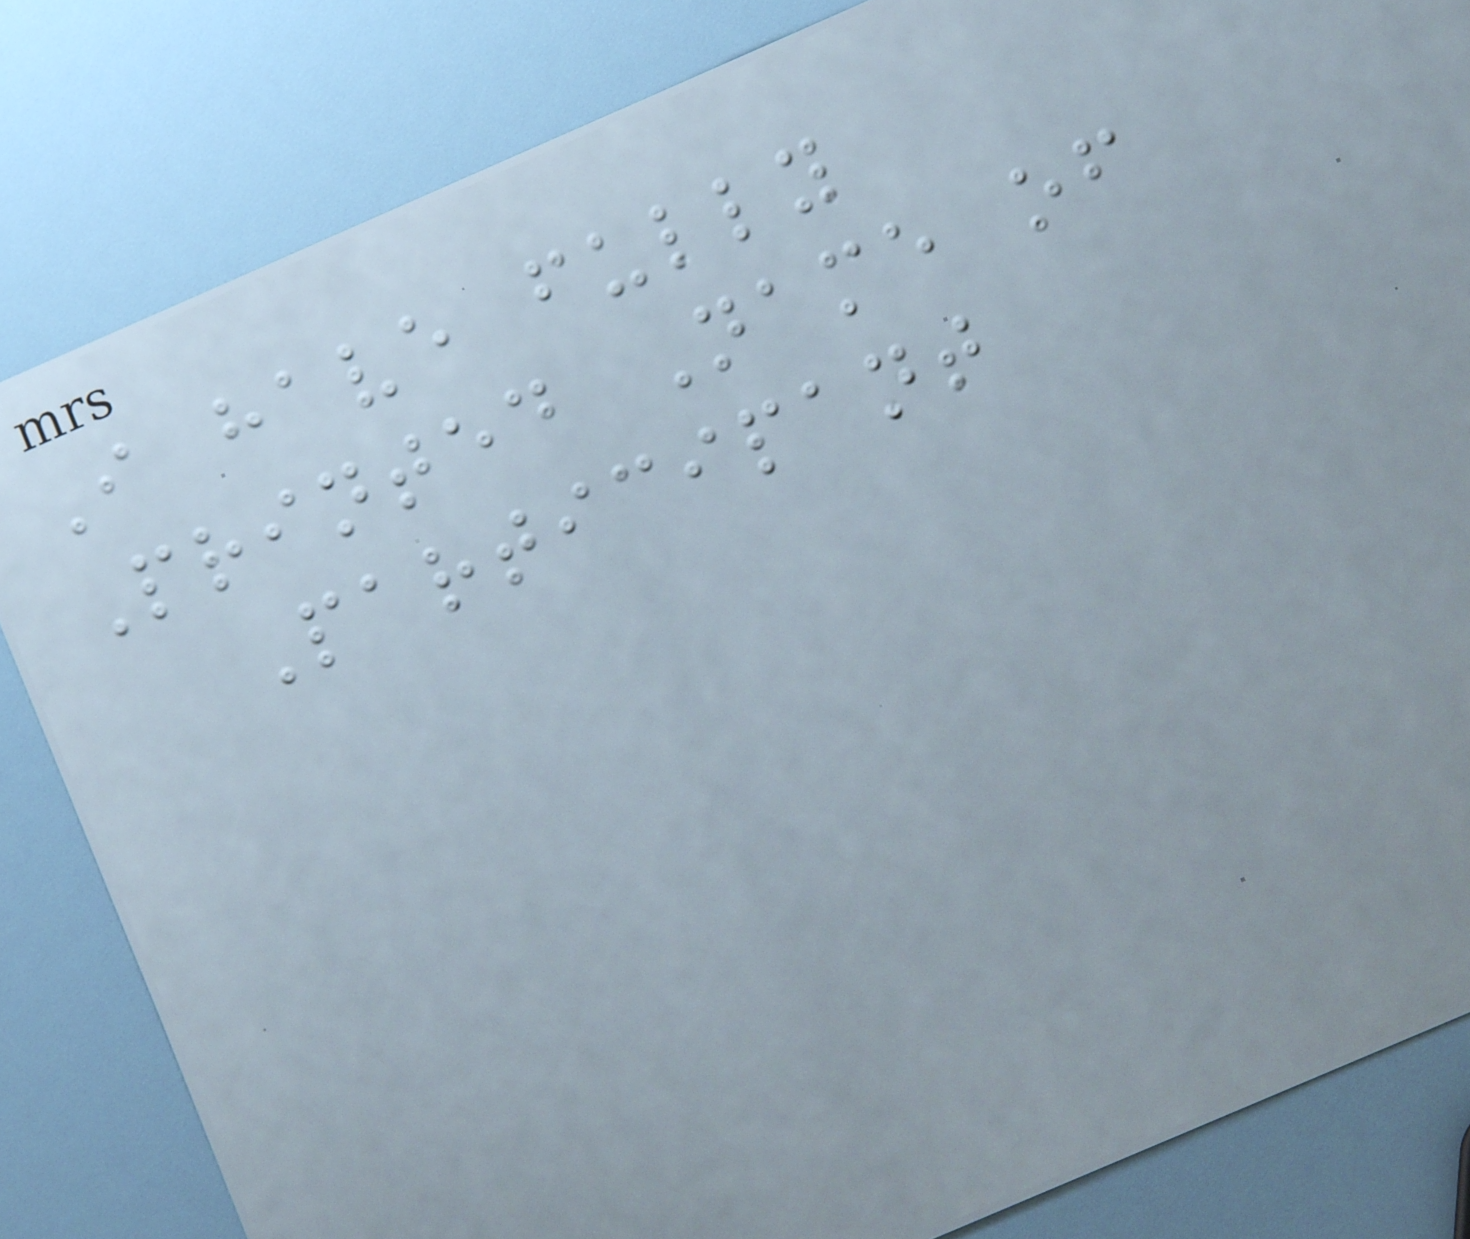I have fully
Printed Name of
Participant
